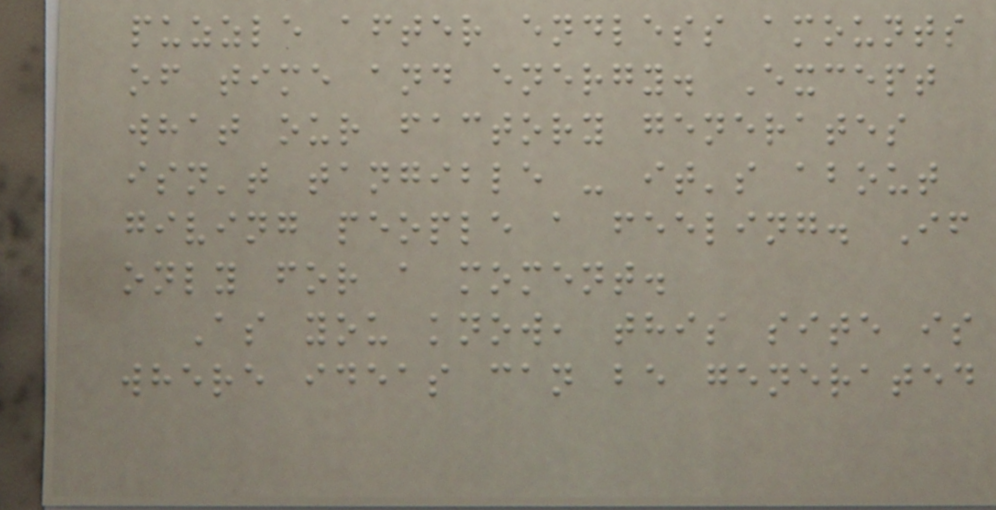puzzle after endless amounts
of time and energy. Except
what our factory generates
isn't tangible - it's about
giving people a feeling. If
only for a moment.
As you know, this site is
where ideas can be generated
